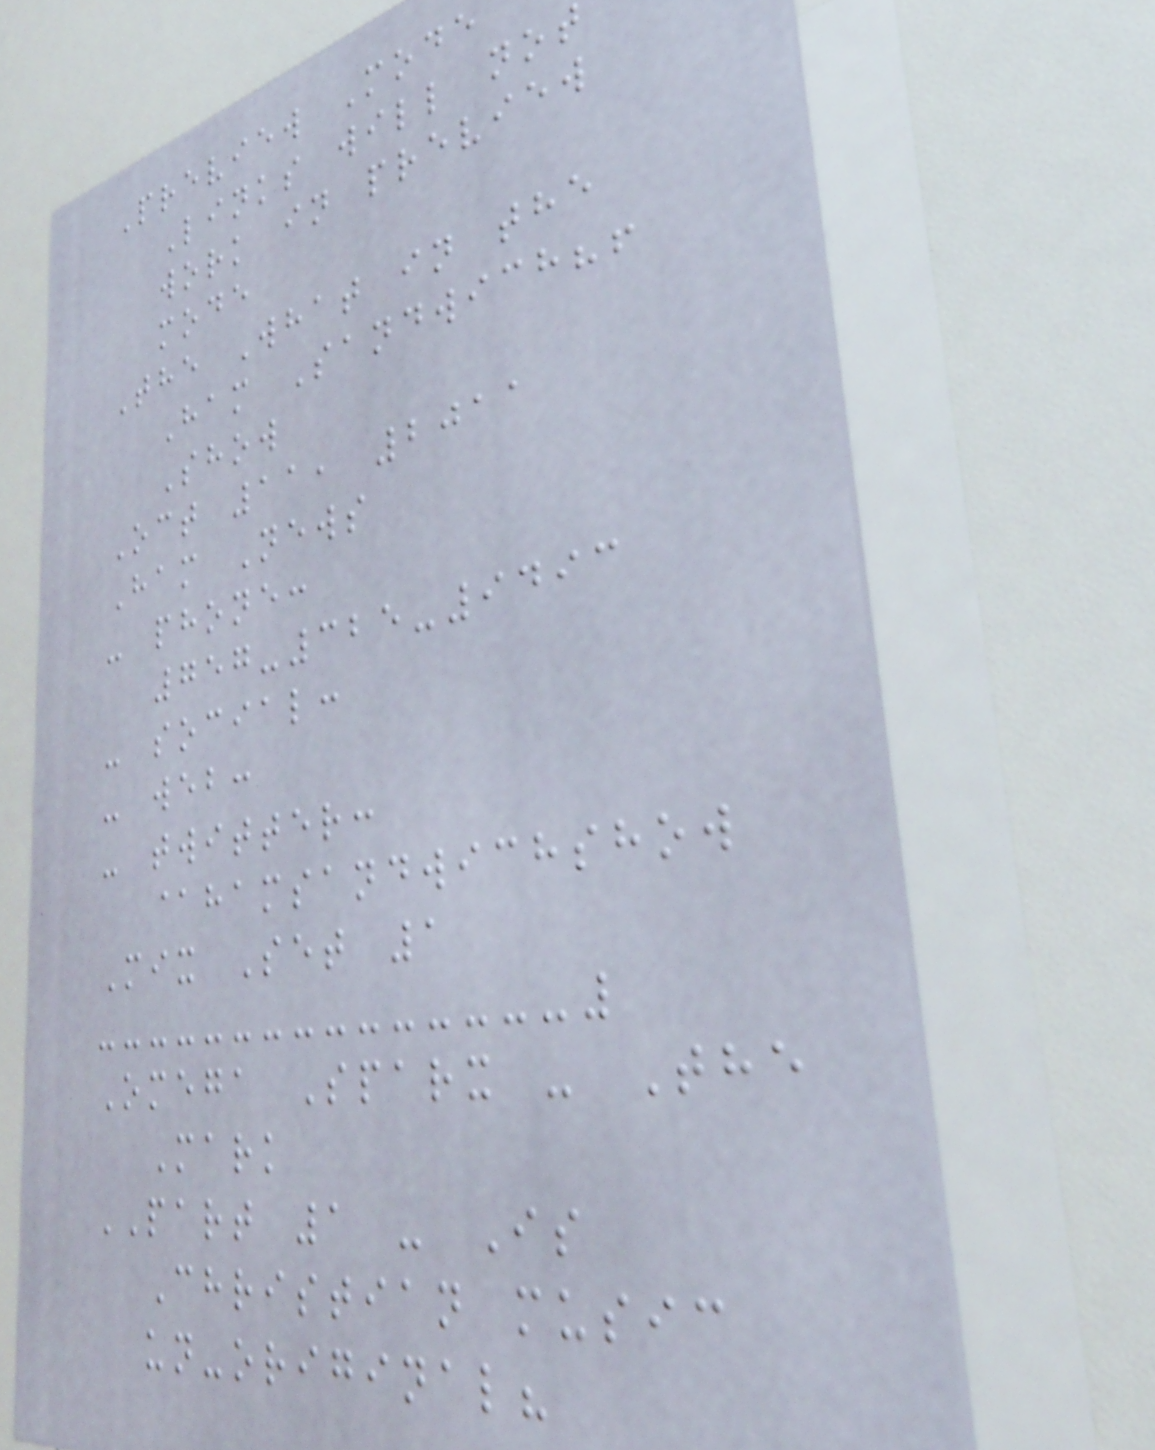Preview Mode
Links will not
work in preview
mode
The What in the
Ham Sandwich?!
Show
Oct 11, 2011
Ham News
- phone:
757-325-9493
- social:
- web:
- twitter:
@hamsandwichshow
Mix Set 1
Omega Sparx - The
Mark
PART 1 - Is
Christian music
un-original?
